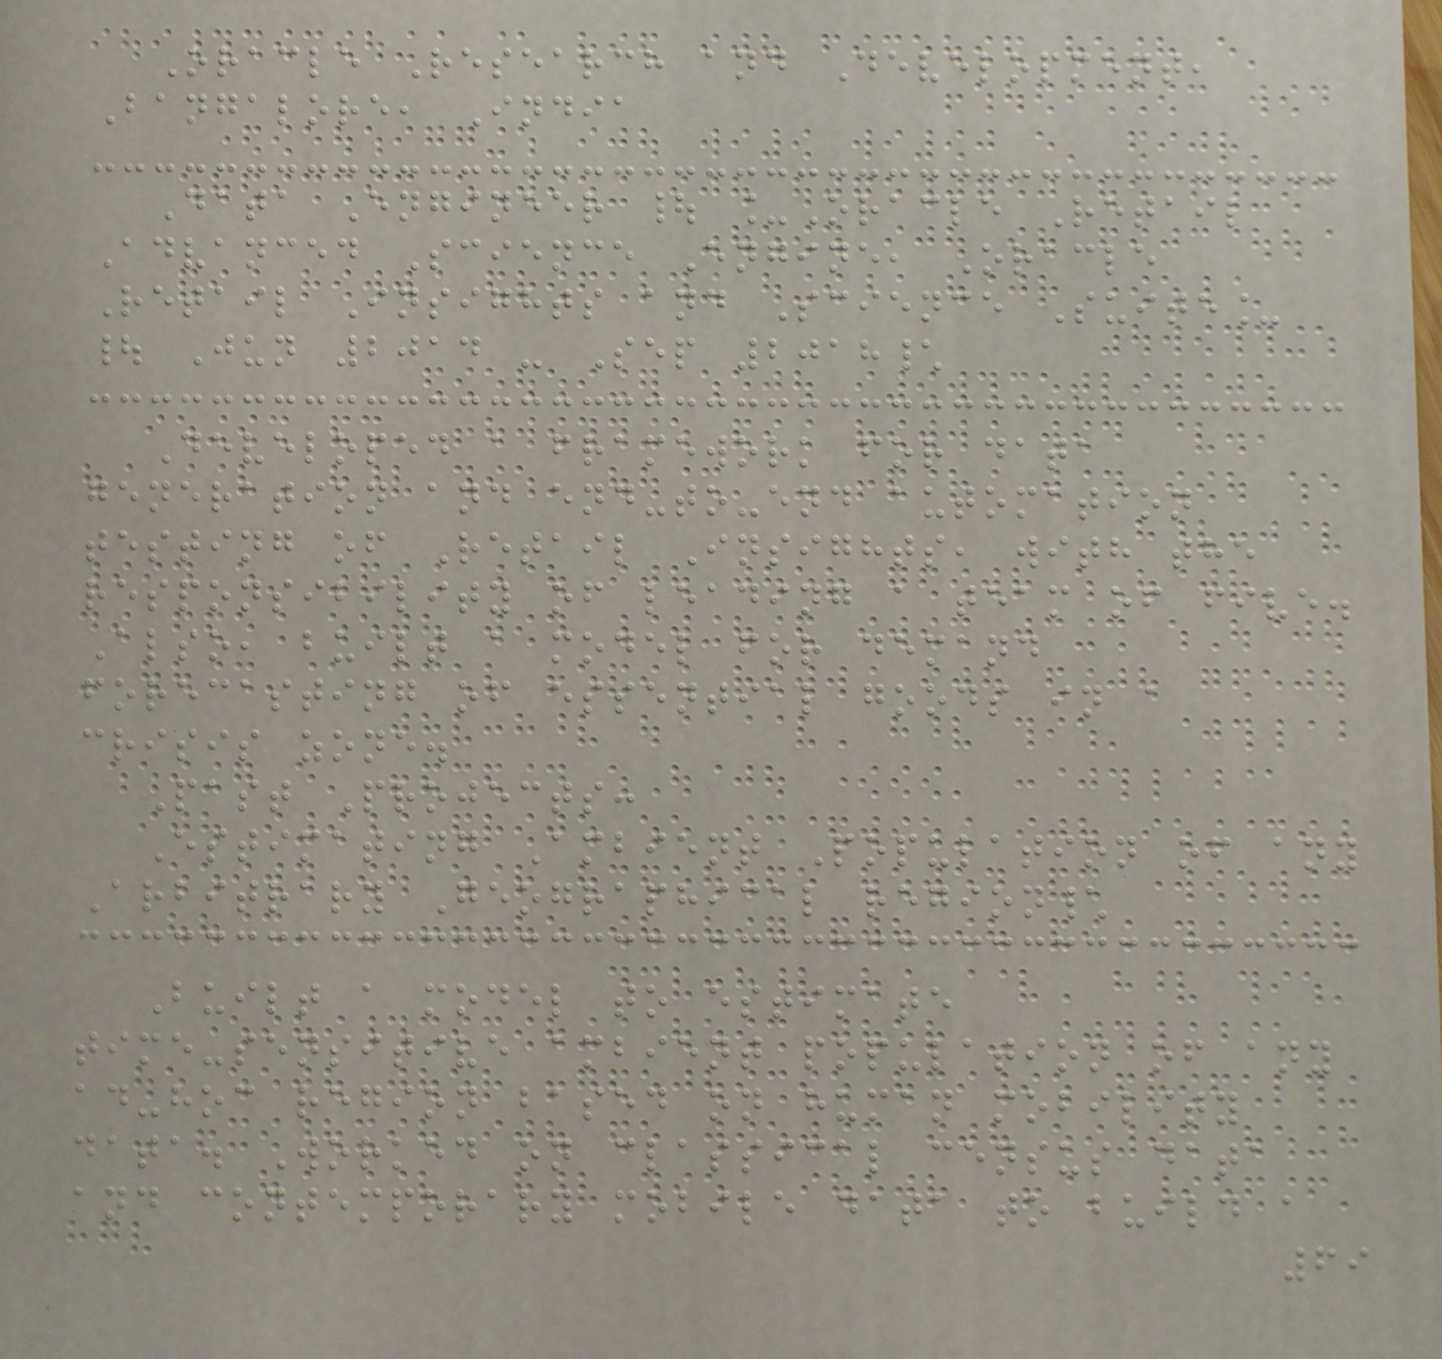Oracle Research and Development,
Bangalore, India
Data Engineer | _Oracle Retail
Advanced Science Engine, Oracle
Retail Insights and Science Suite_
| Jun 2014 - Sep 2018\
Developed a framework for data
generation and end-to-end automation
testing of Retail Insights, with the
responsibility of leading a team of five.
Also, built a model for demand
forecasting of essential goods in a
crisis zone.
Past Projects:
Estimating Ambient Population of any
Arbitrary Geographical region\
Built a model to estimate
time-sensitive ambient population of any
ad-hoc region based on human mobility
data. Worked on classical census data
and contemporary mobile data to build a
69
